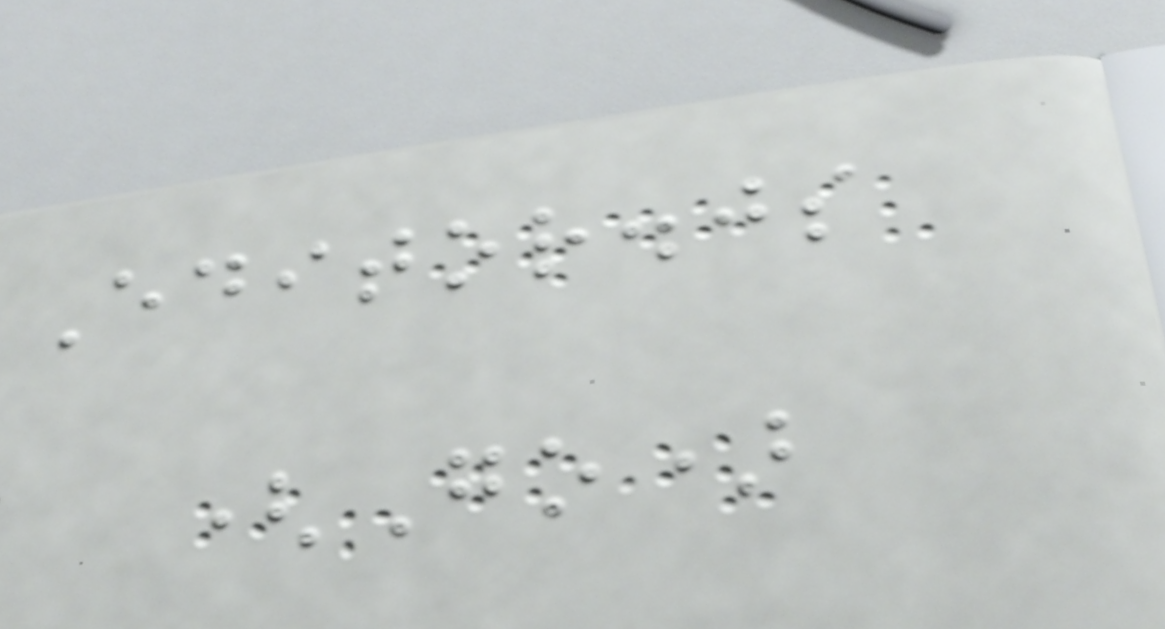Editor.js
(Go)
